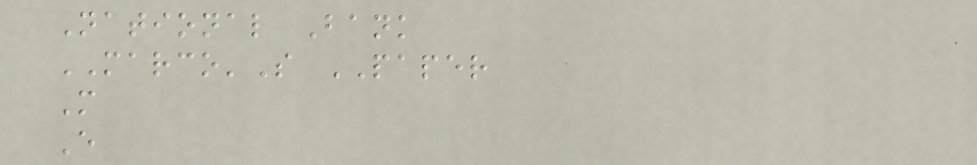National Bank
MARCO'S PAPER
M
E
